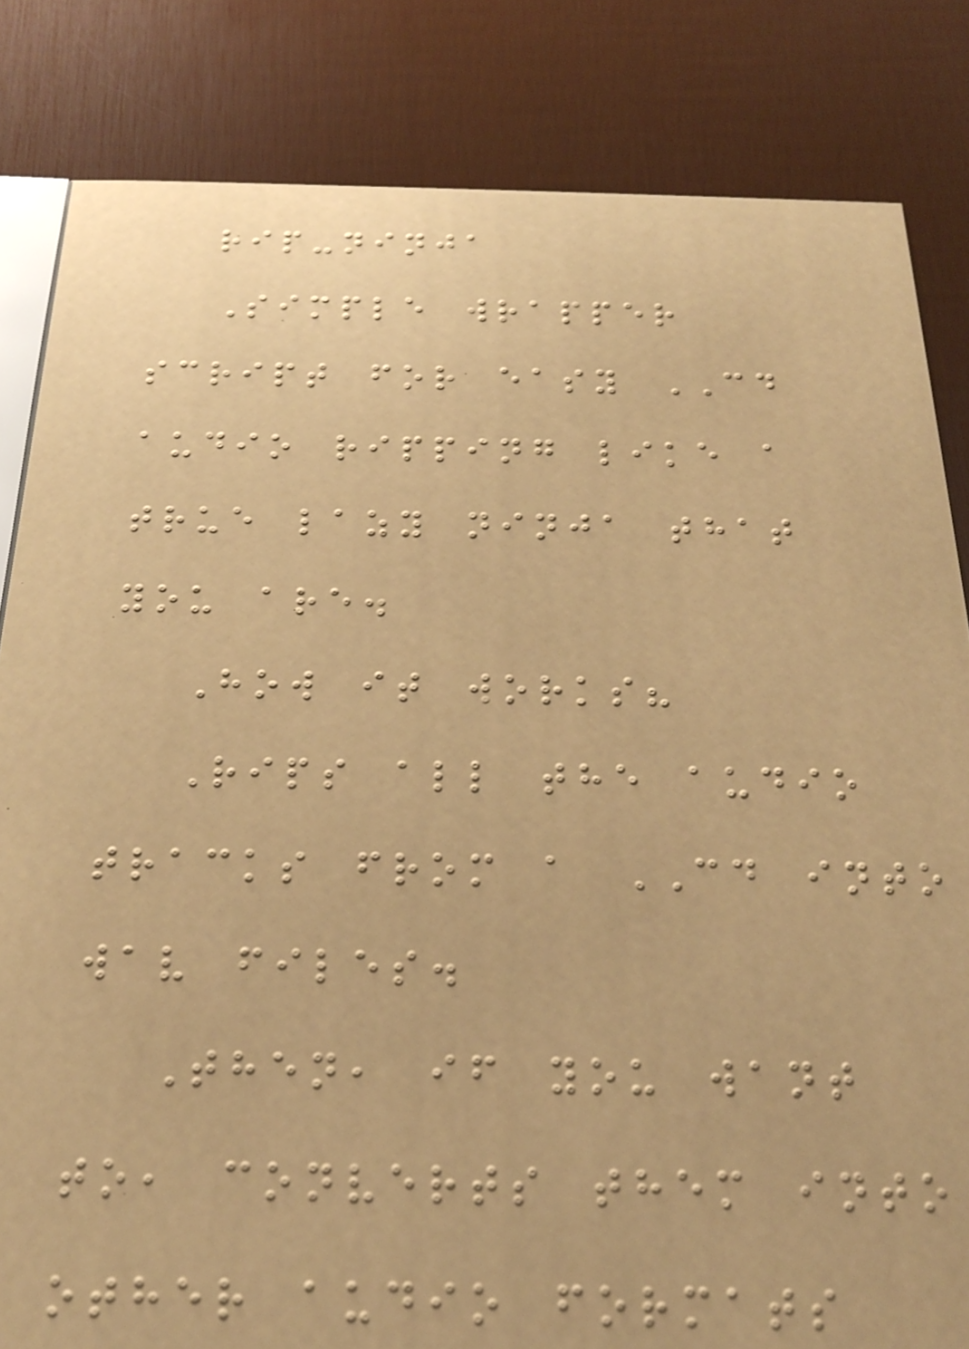rip-ninja
Simple wrapper
script for easy CD
audio ripping like a
true lazy ninja that
you are.
How it works?
Rips all the audio
tracks from a CD into
wav files.
Then, if you want
to, converts them into
other audio formats
